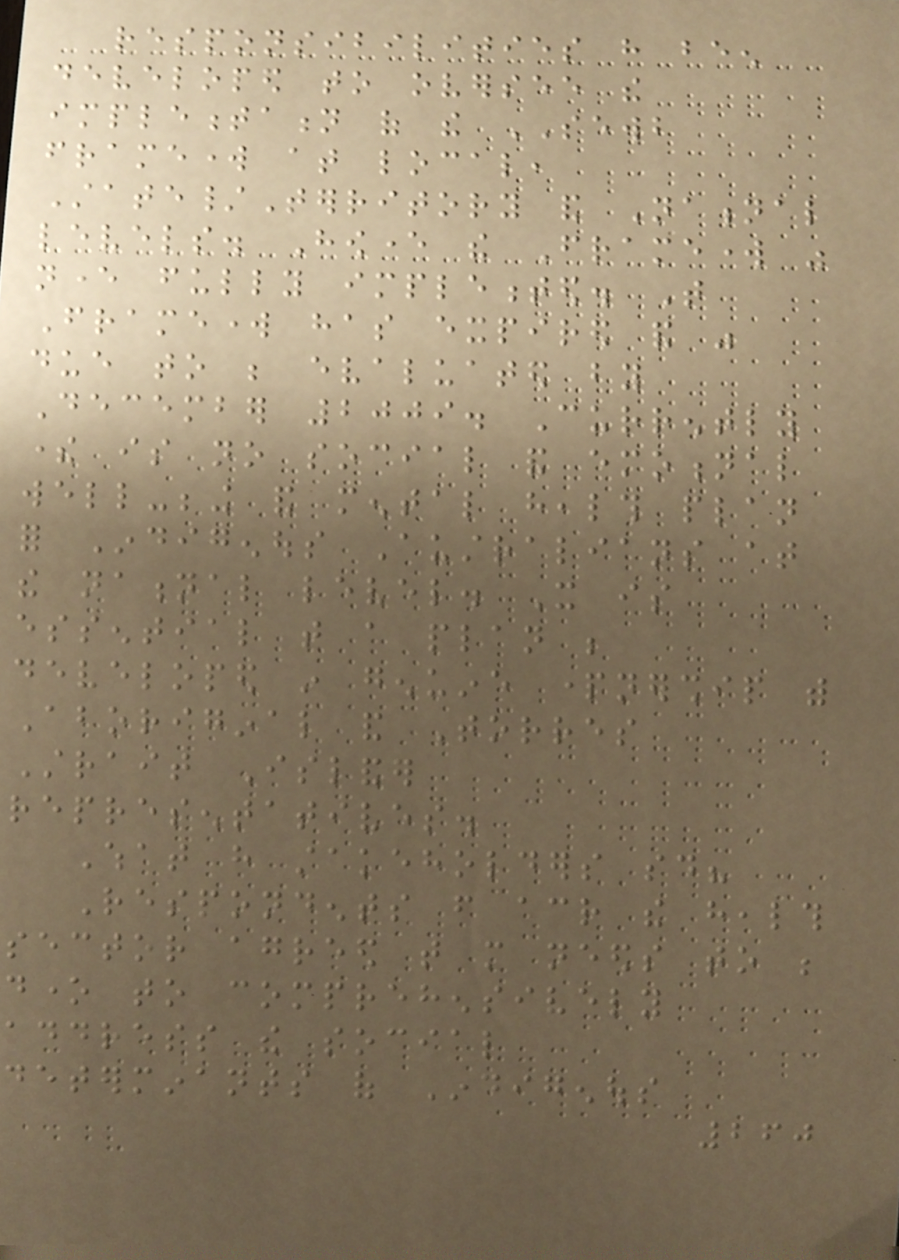responsibilities have been
developed to oversee the
implementation of the SEWB
framework at local,
State/Territory and National
levels. However the Framework was
never fully implemented. That
Framework has expired and was
due to be evaluated by
December 2009. Currently
there is no social and emotional
well-being and mental health plan
for Indigenous Australians at
the national level. It is
essential that a plan be
developed in genuine partnership with
Aboriginal and Torres
Strait Islander
representatives.
What have stakeholders said?
Respondents from across the health
sector agreed that more needs to be
done to comprehensively
address the social
determinants of Indigenous
260
